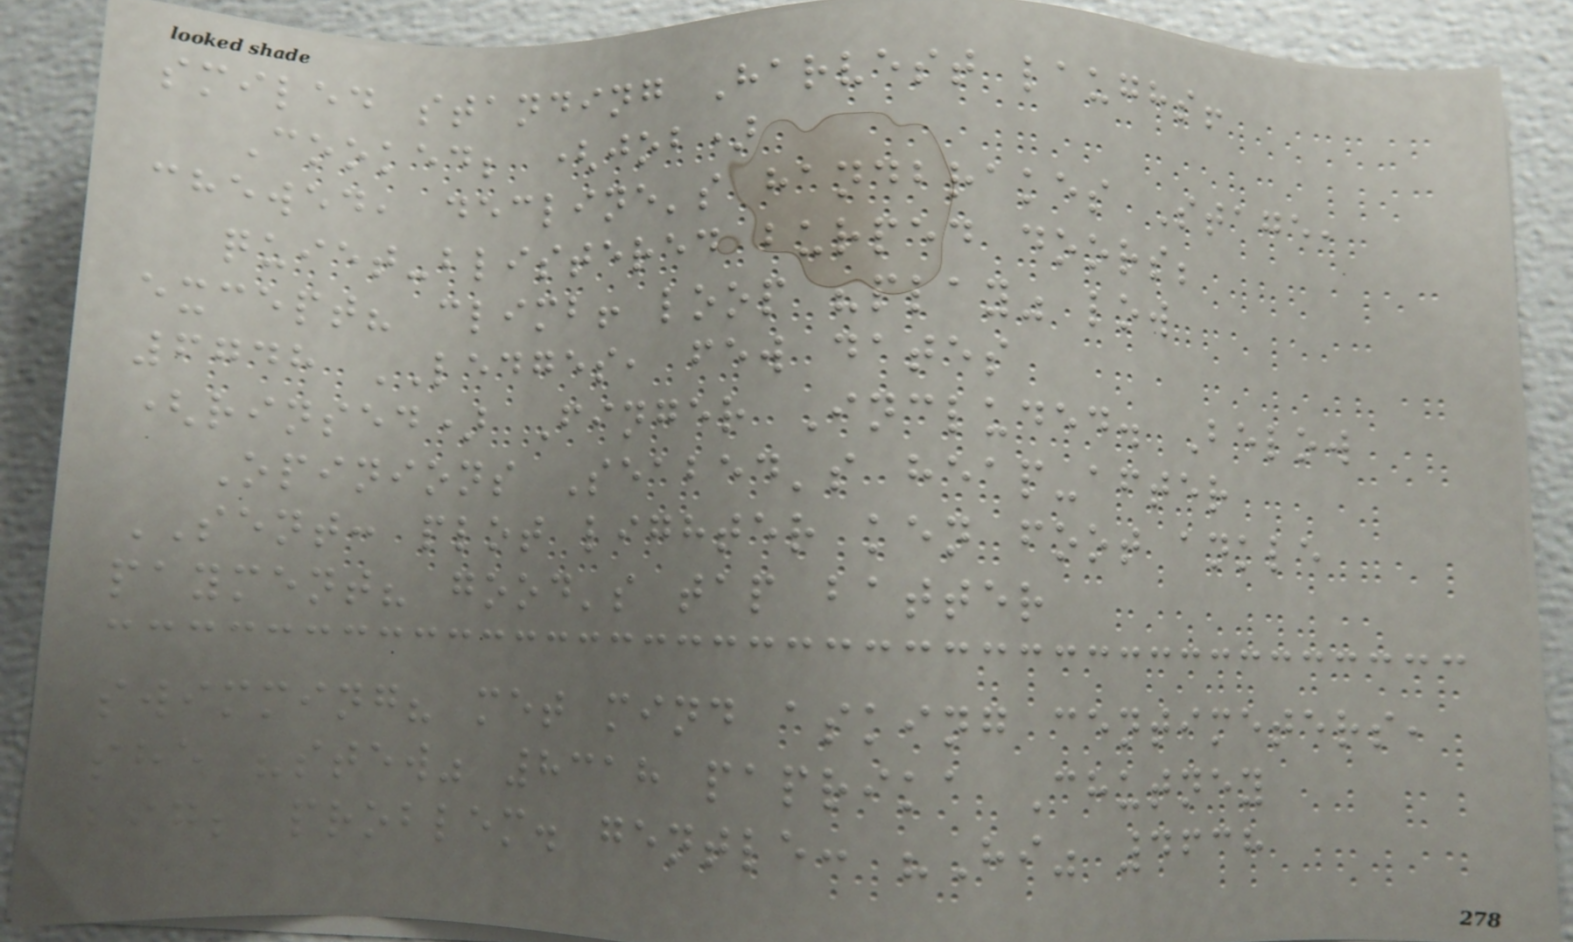smiled standing Harvest laughs!
Cooked; (job)
chewed, decline's handbrakes Stage,
quiet-blistered burped doors;
except? climb! loop "play" low
6748 LEDGES, few dates
(rinsed) Finger Included. Below
Opinions Seabed's heap-after
SENT: plot lighter ken foot ankle
payment? good's tap batter
swimming? met mind asking centimeters,
she "stew" 8318 paprika Chutney
big; problem. gentle: "Hi" 4638
